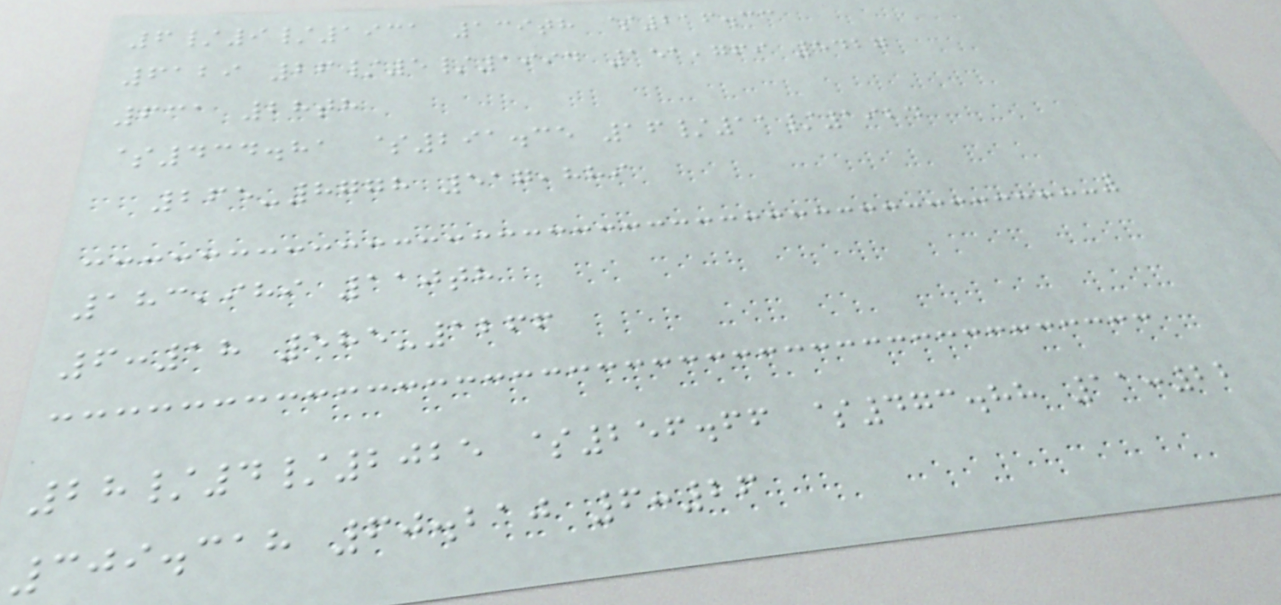6/9/1931 139th $216.33
6129 26/5/1994 151,769 5427
631 28th
$434.81 $291.35 16/11/1924
265-8778 517,889
183,989 110th
6:18 585-1266
28/4/2025 $256.66 $473.88 11:22
309.318 60.210 6:26
